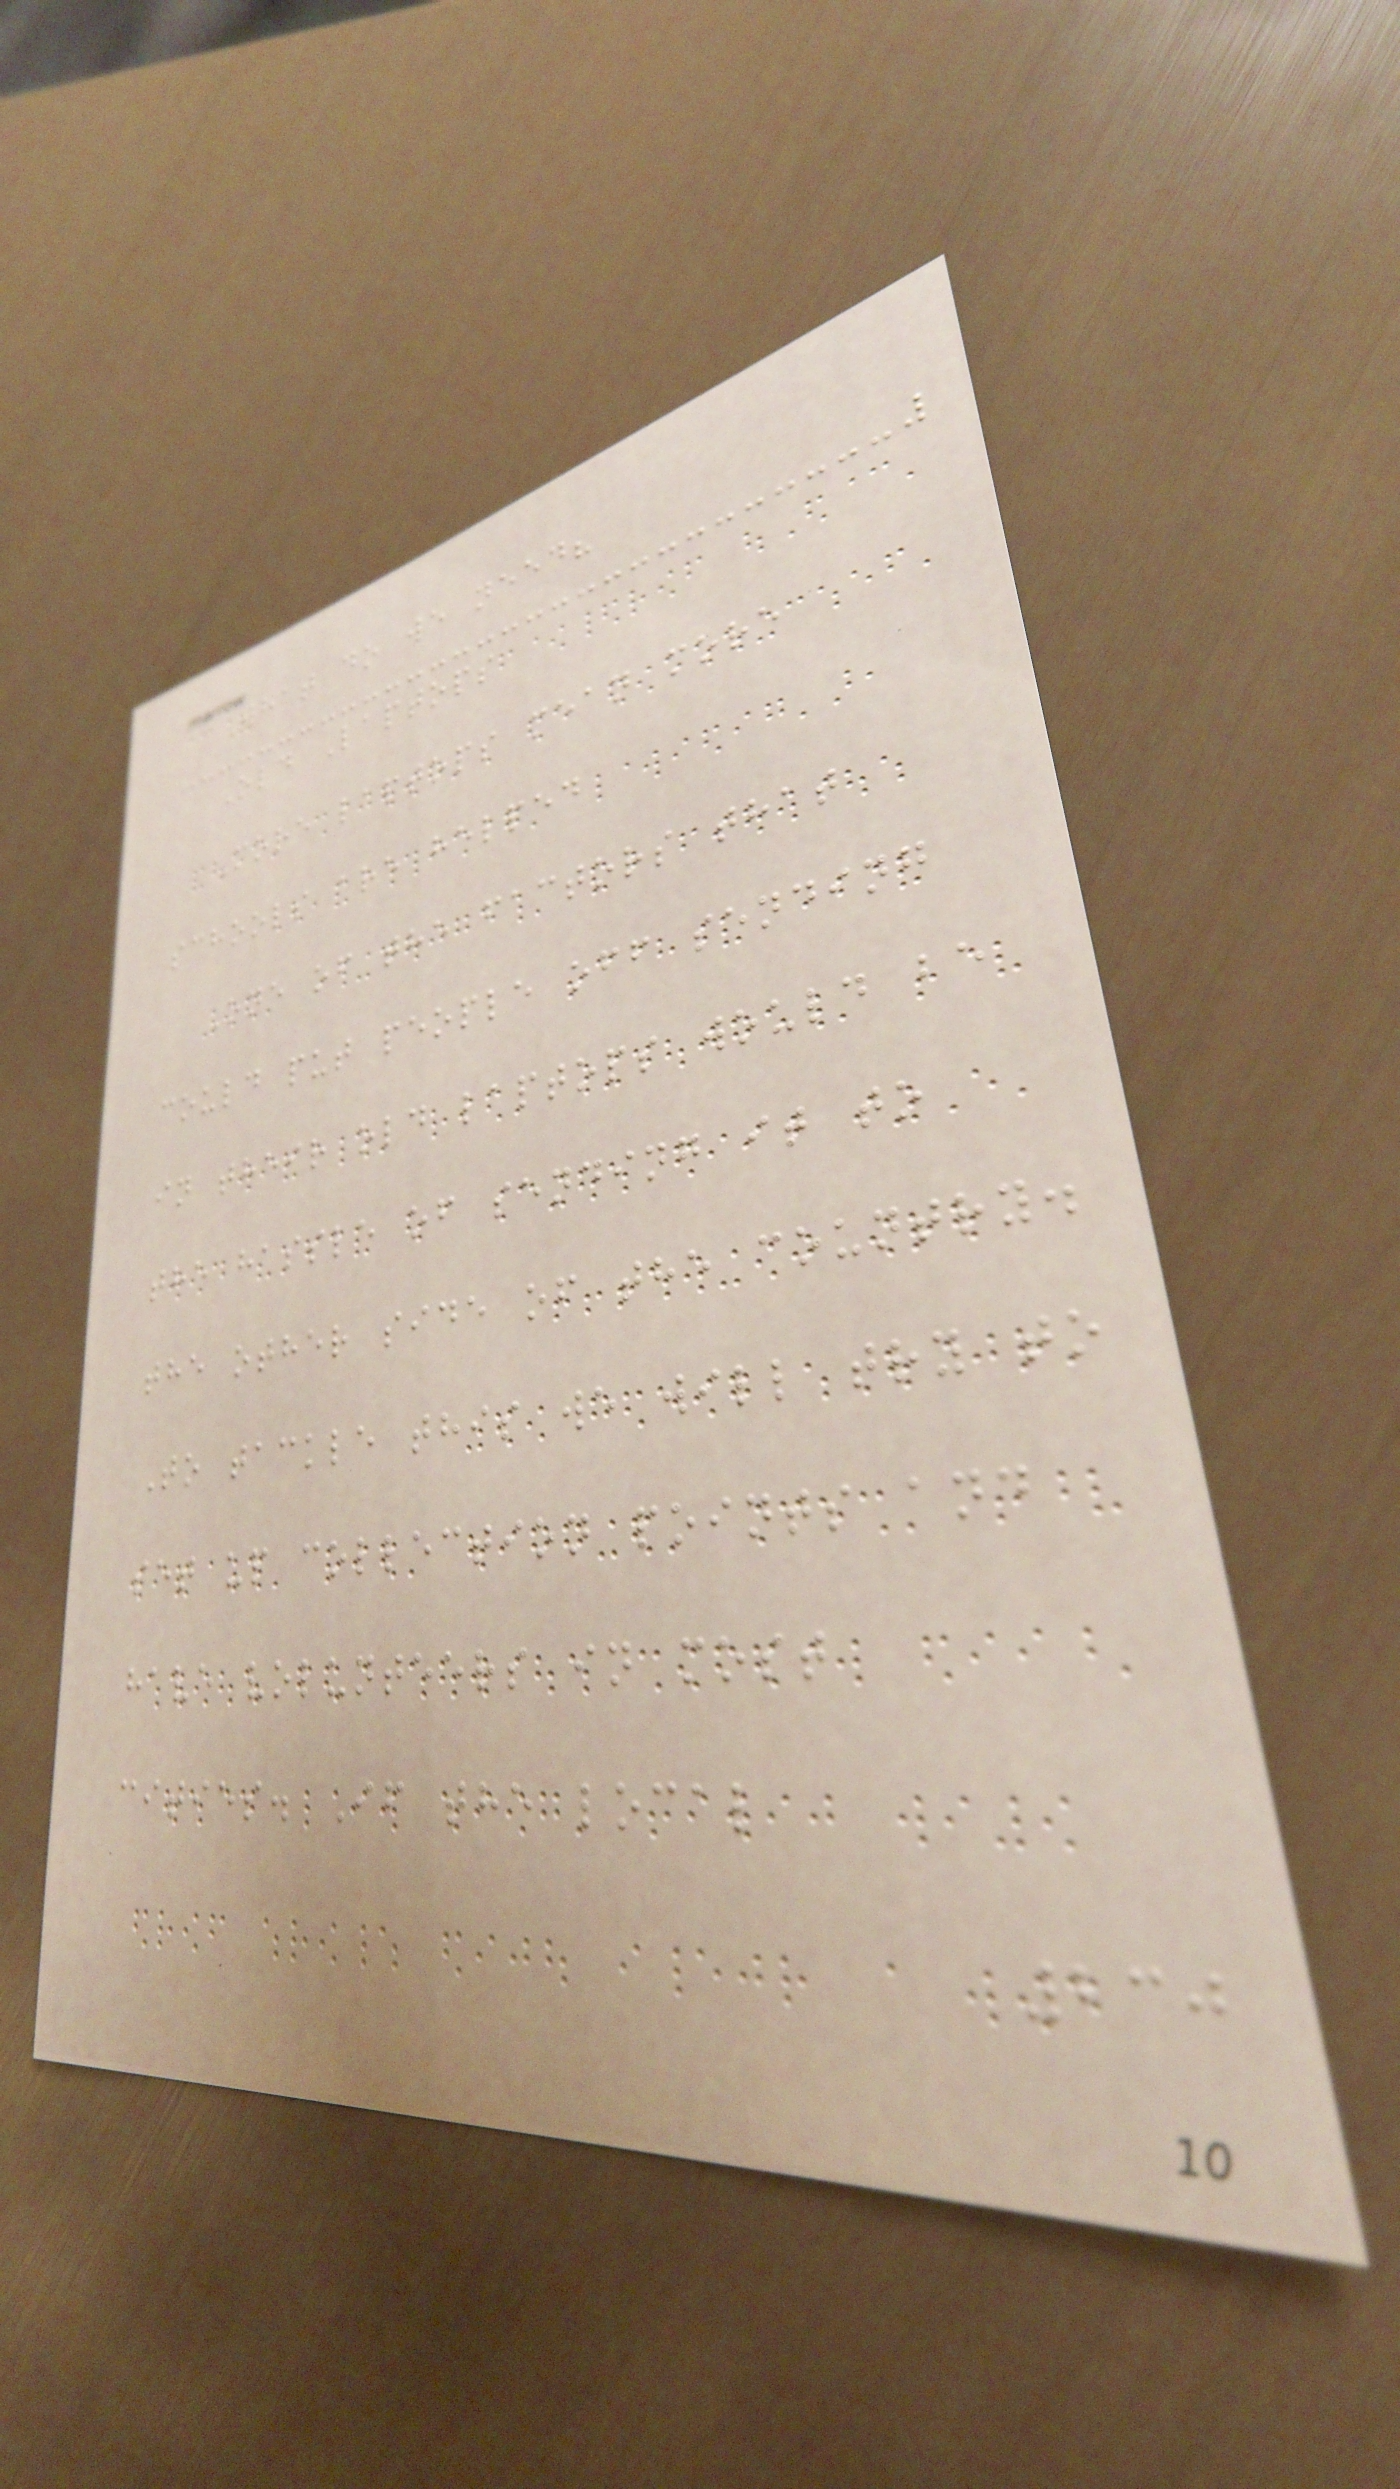What do we need?
Old Laptops
More laptops mean more
schools are helped
One of the factors that
could put people off sending
in their old laptops would be
the hassle of sending it to
the other side of the country.
To tackle this we will try to
set up collection points and
have volunteers in most
cities. If the local
230
